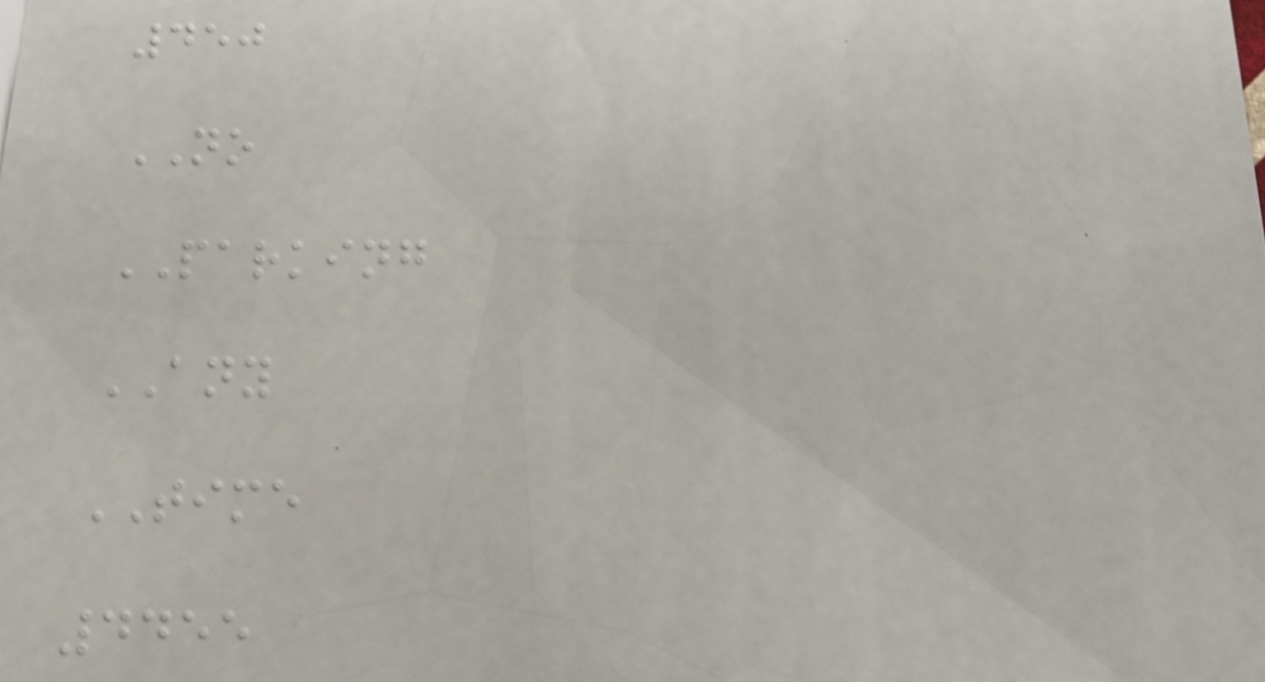450
NO
PARKING
ANY
TIME
4455
